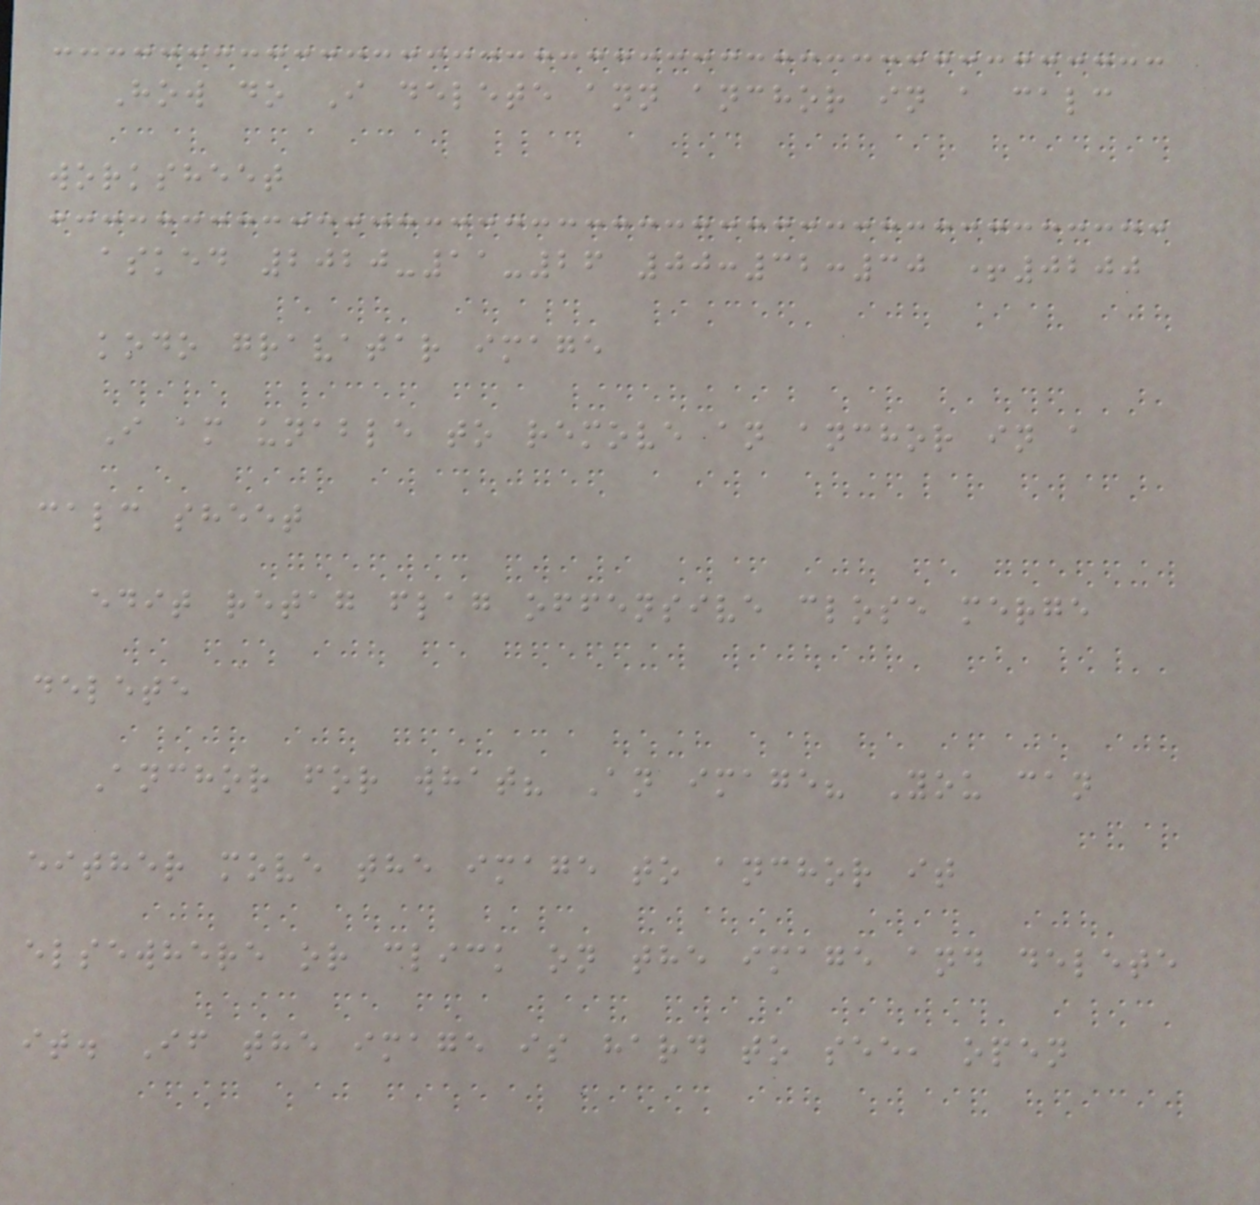How do I delete ann anchor in a calc
worksheet
asked 2020-11-26 00:32:30 +0200
kodo gravatar image
I am unable to remove an anchor in a
calc sheet
edit retag flag offensive close merge
delete
Anchor for what? An image? You can
either move the image to anchor it
elsewhere or click on the image and delete
it. If the image is hard to see, open
